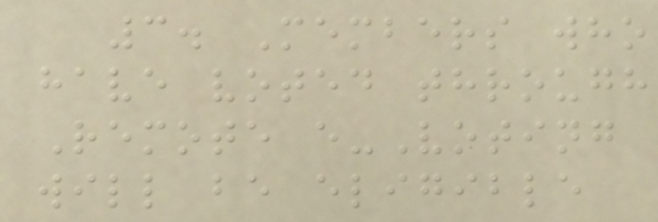3. Members who
have voted through
Remote e-Voting
will be eligible
